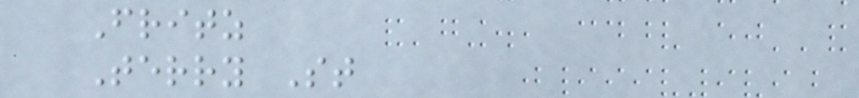Fritz
Terry St
